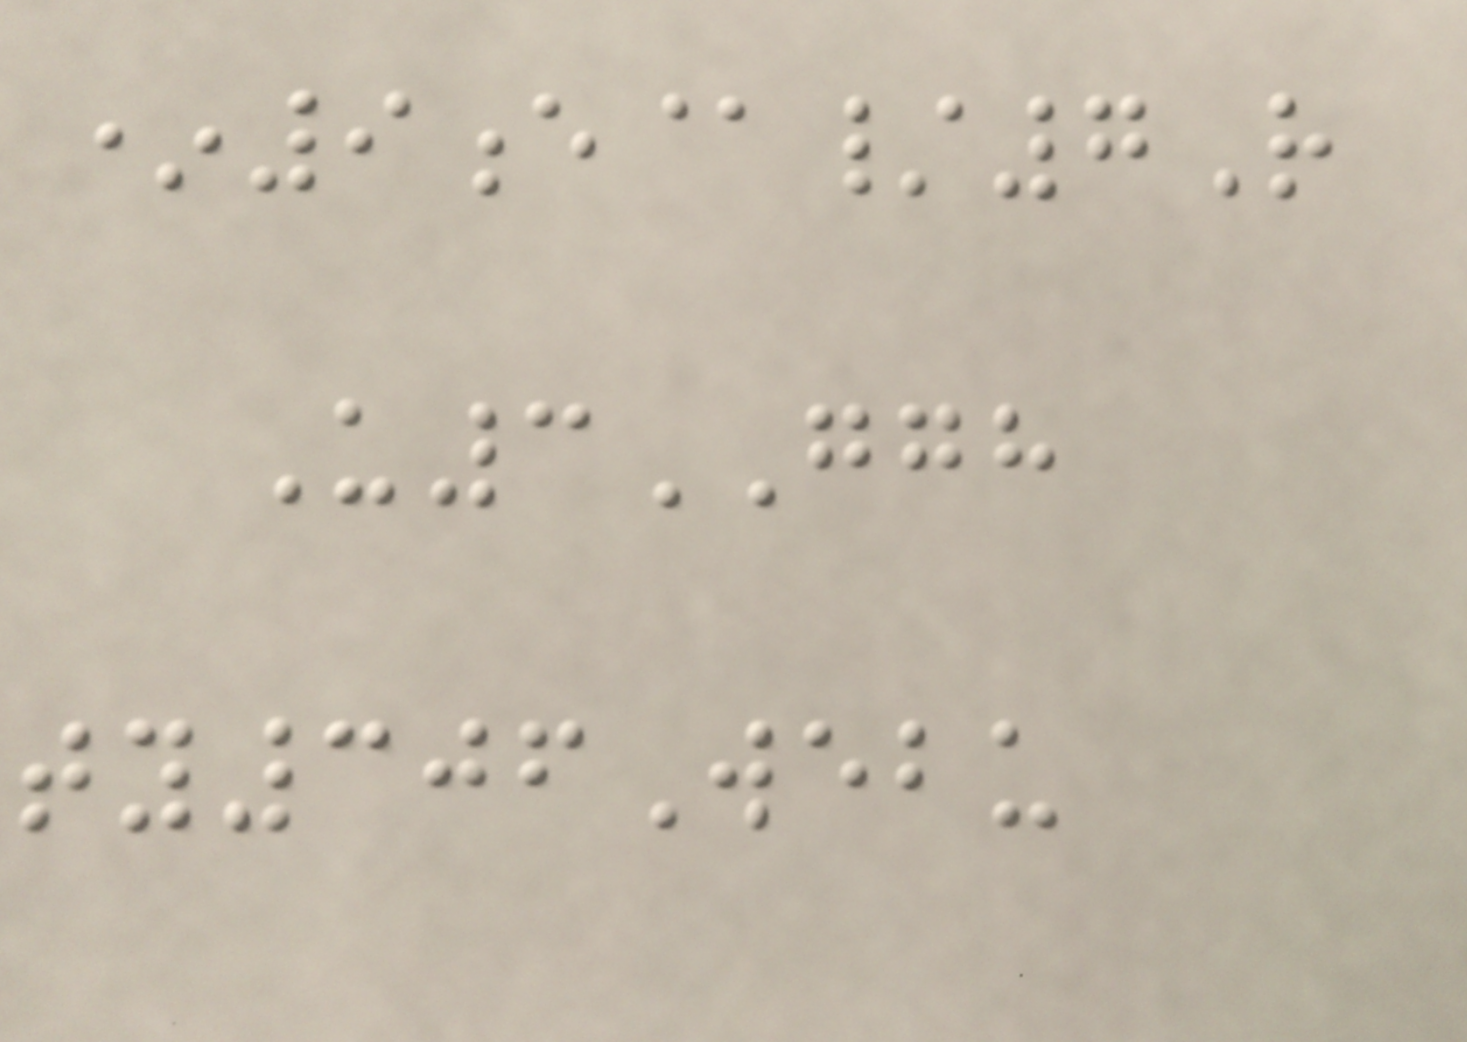*9e@/7R
U3GGH
ty306Webu
